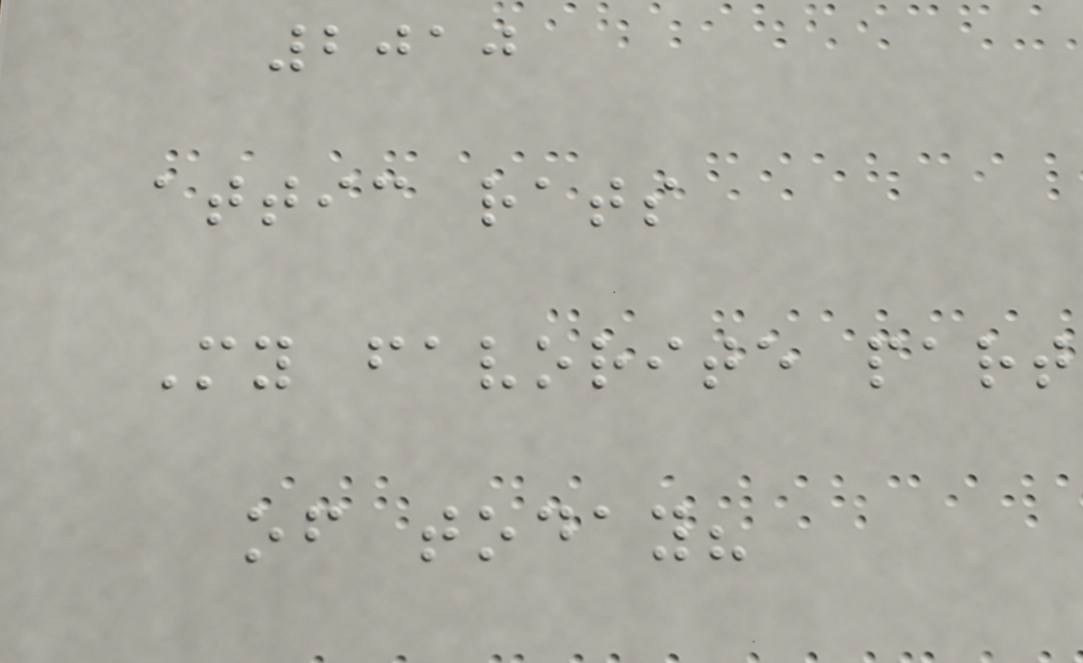2010
attic rats
My favorite part
of today?
